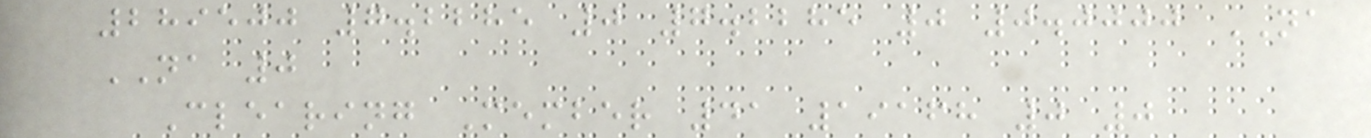289500 7.2285 0 7.2285 0 0.0000 NA
NA 0
Clearing Member 41 19168 0 0
